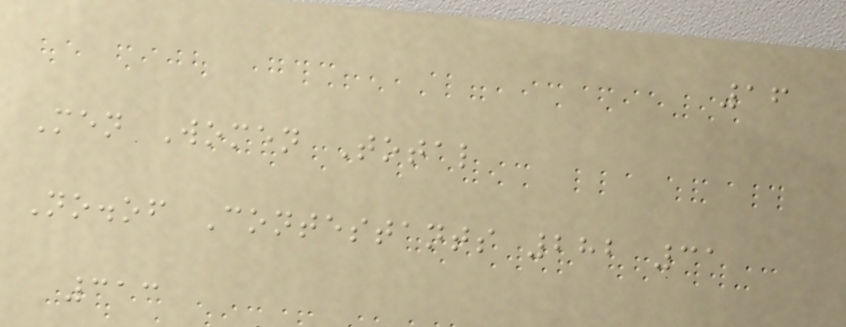16
Men Women Total
No.of Contestants 282 31
313
